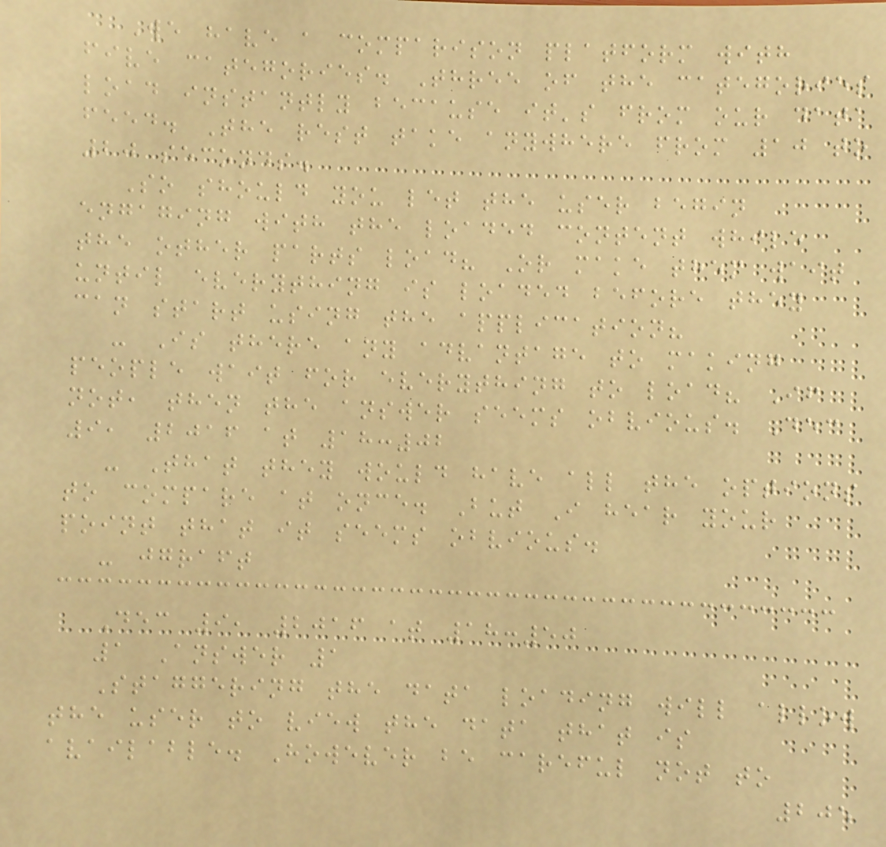We have a comparison platform with
five categories. Three of the categories
load instantly because it's from our data
feed. The rest take anywhere from 10 to
20 seconds.
So should you let the user begin
engaging with the loaded content while
the other parts load? Or make them wait
until everything is loaded before they
can start using the application?
- Is there any advantage to making
people wait for everything to load? If
not, then the answer seems obvious. Dec
9, 2016 at 18:02
- That they would have all the options
to compare at once. But I hear your
point that it seems obvious.
- jgraft
Dec 9, 2016 at 18:50
1 Answer 1
Staggering the data loading will allow
the user to view the data that is
available. However be careful not to
205
